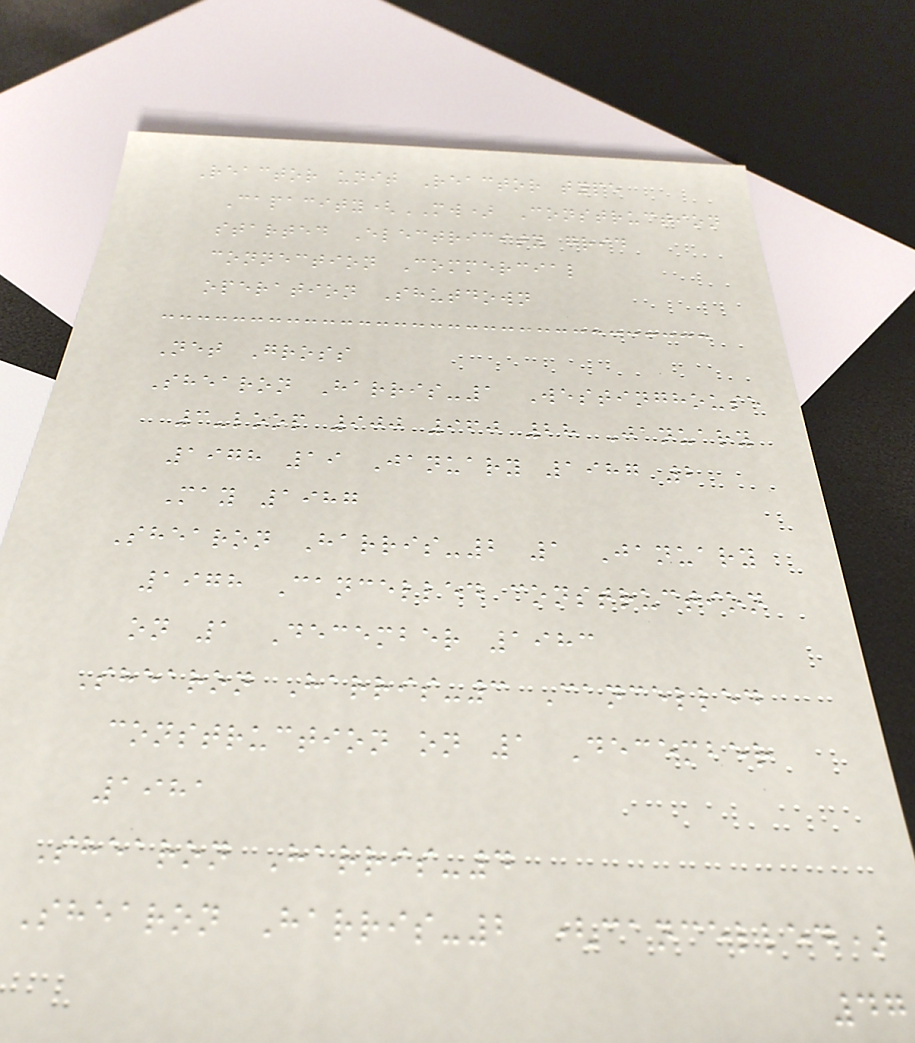Reactor unit Reactor type
Capacity(MW) Construction
started Electricity grid
connection Commercial
operation Shutdown
Net Gross
Shearon Harris-1 Westinghouse
3-loop 900 960 28 January
1978 19 January 1987 2
May 1987
Shearon Harris-2 1 January
1978 Cancelled construction
on 1 December 1983
Shearon Harris-3 Cancelled
construction on 1 December
1981
Shearon Harris-4
Shearon Harris-2 (cancelled)
47
